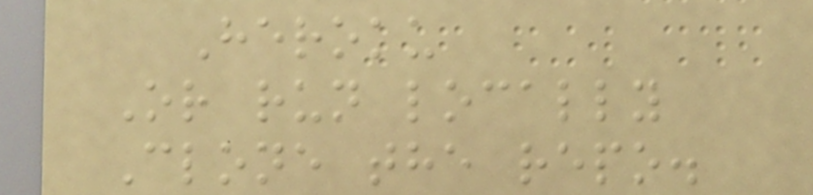Heroku
Or run locally
Clone the repo.
